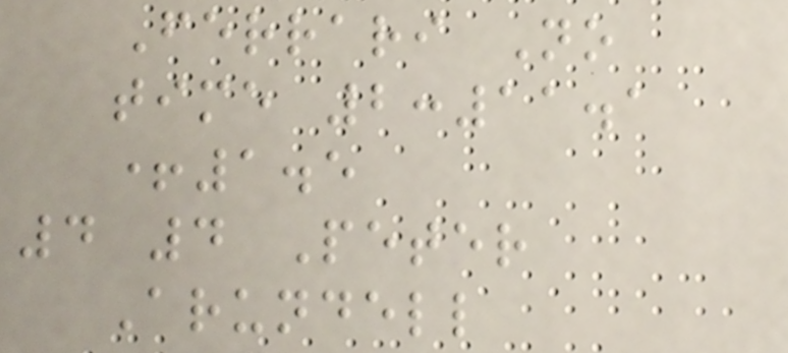Ferrari No
time 2:11.1
+1.5
4 4 Peter
Arundell
